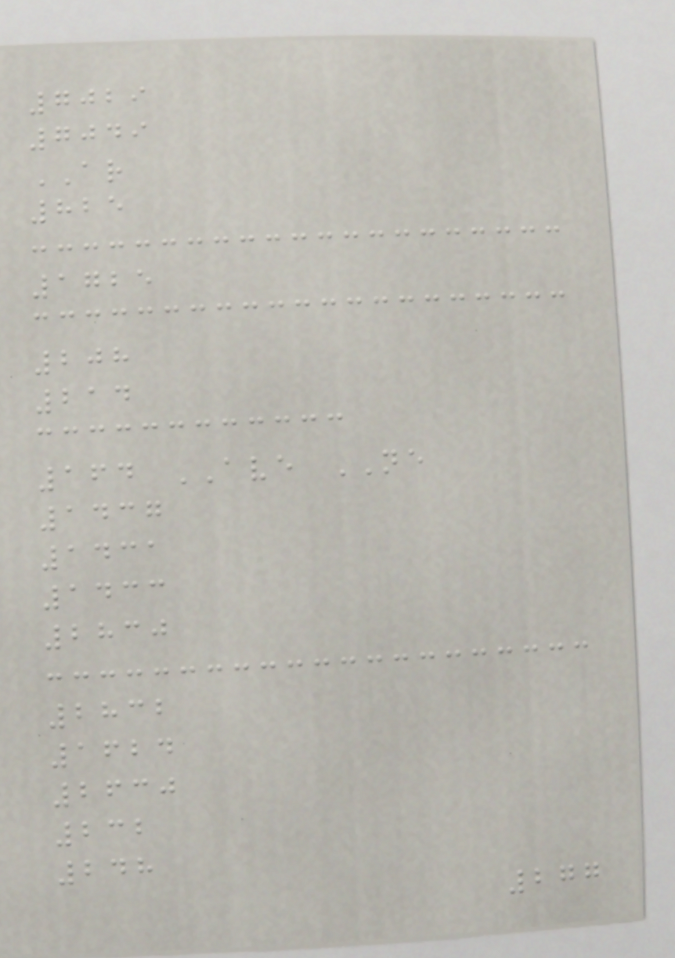7029
7049
AR
825
1725
208
214
164 AVE NE
1437
1431
1433
2830
2832
1624
2630
232
248
277
